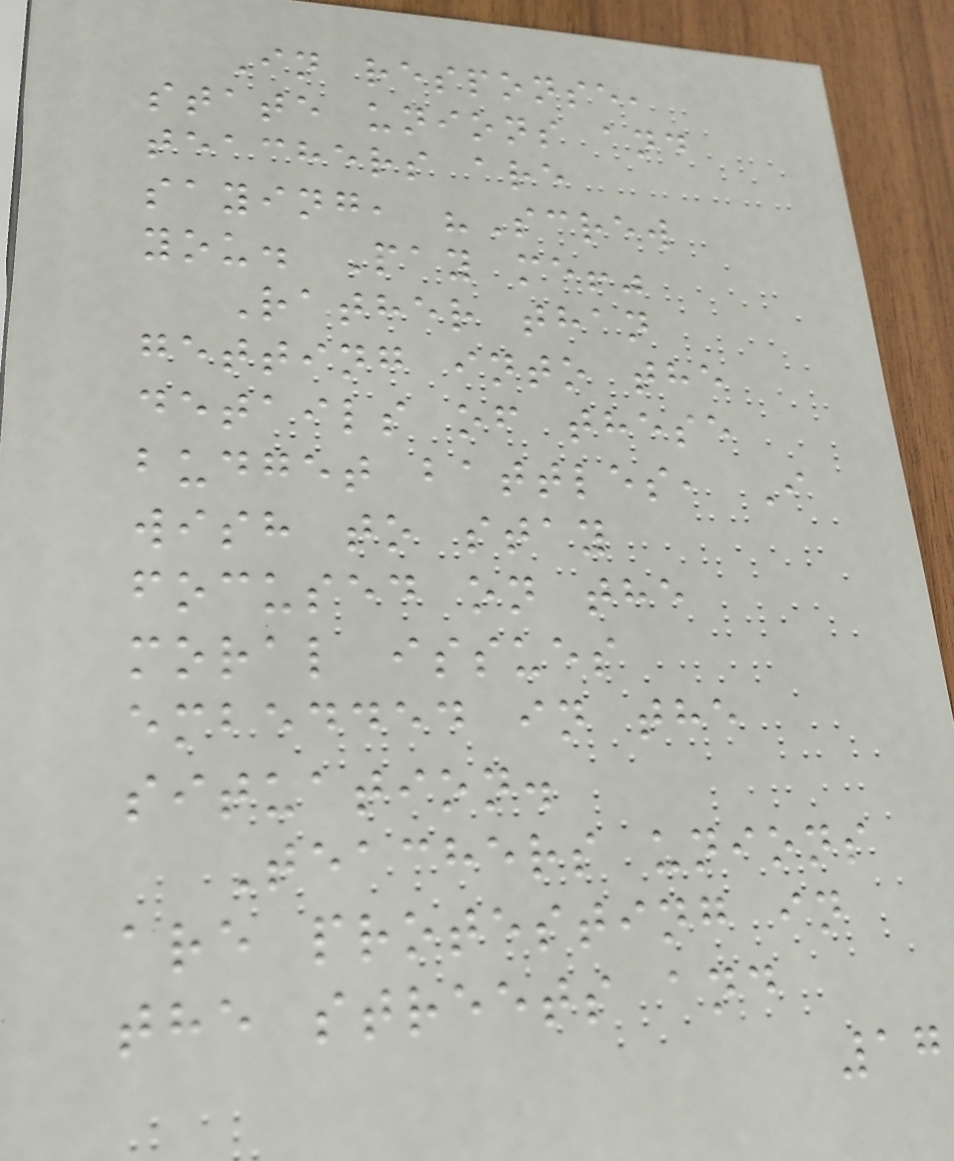In response,
state unions and
teachers are
saying, "Screw
you. Pay me!"
Rather than
getting into the
details of these
budget battles, I
wish to stay
focused on the
moral issues
embedded in the
situation.
Teachers unions
are protesting in
the streets and
17
